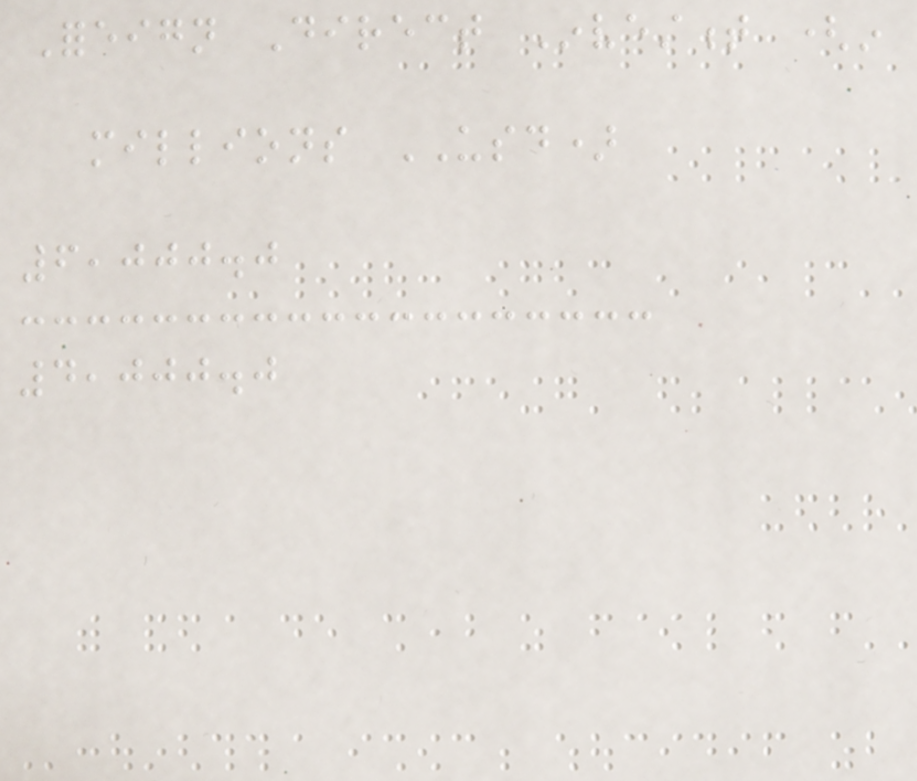Foreign Direct Investment (in
millions USD)
6,000.0
4,000.0
